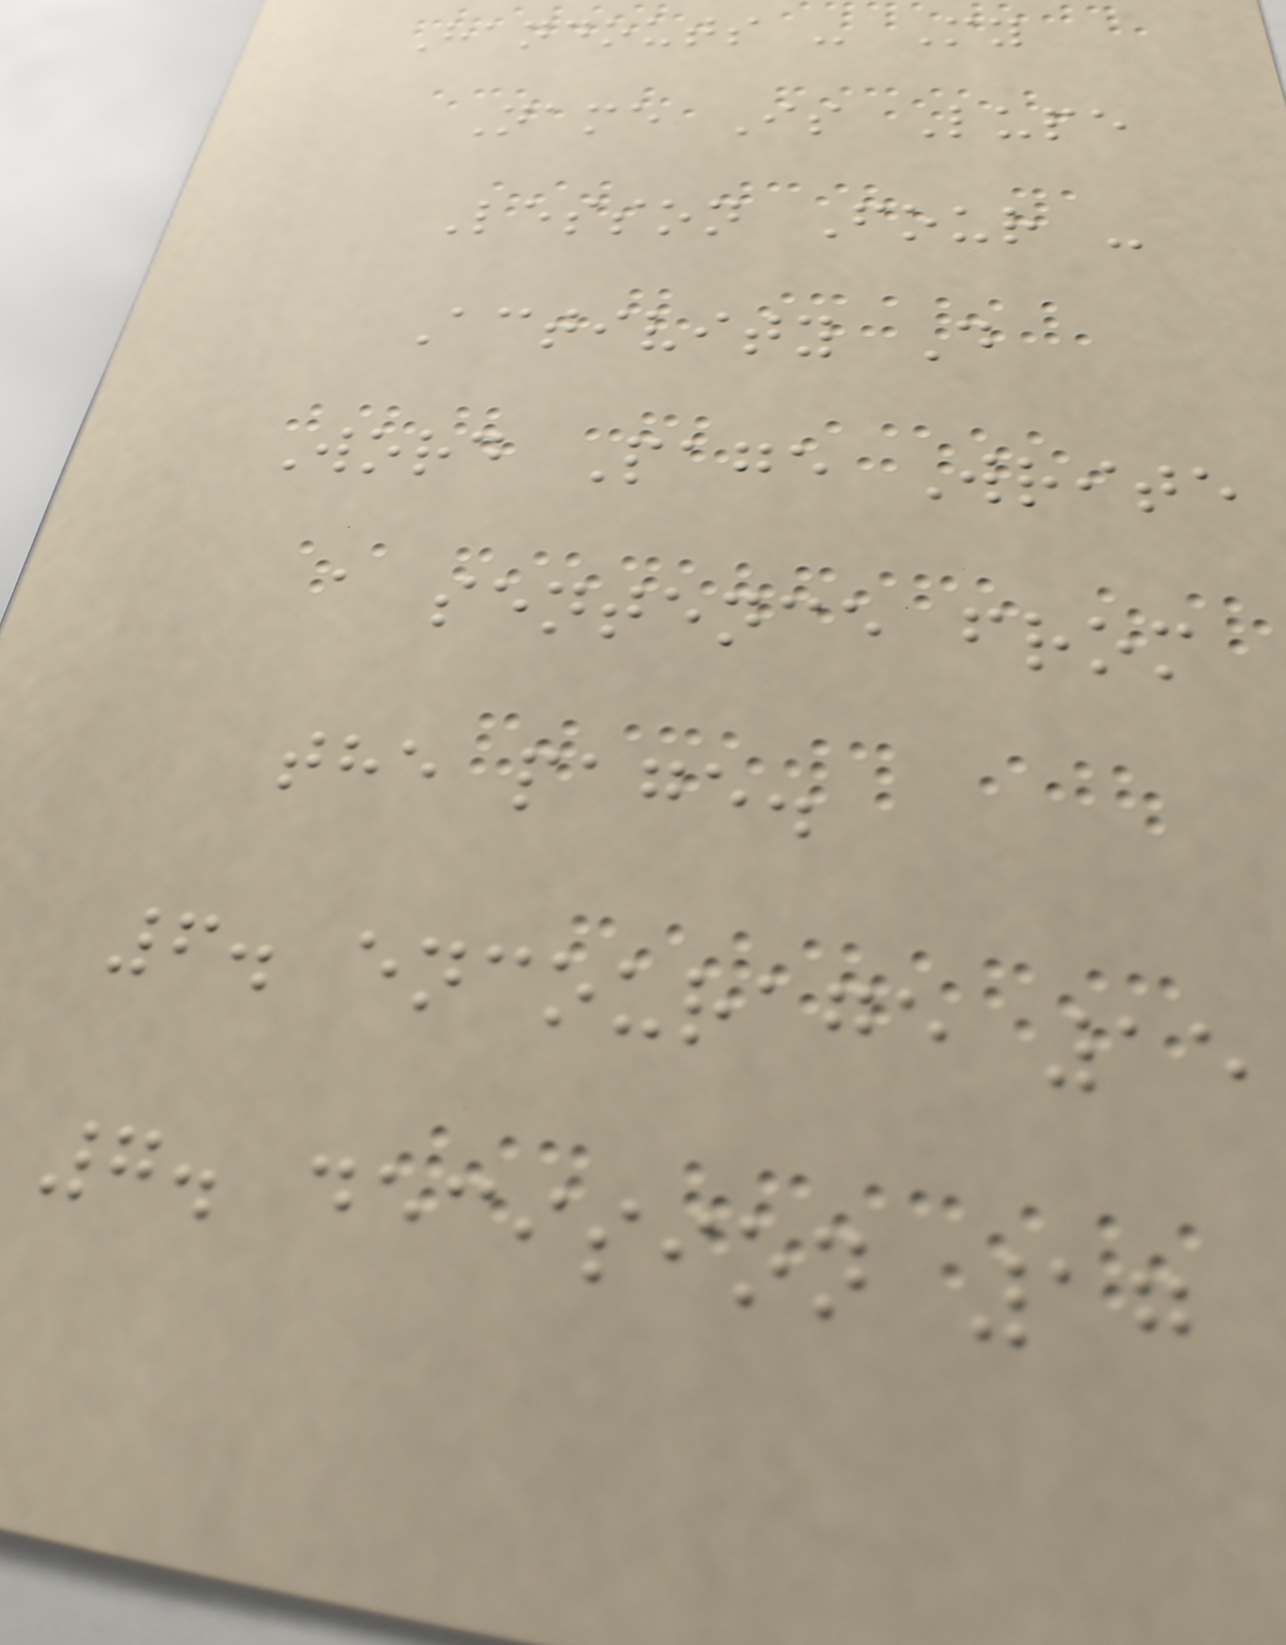Handouts - My
Name Is Lupe
Lesson Four -
Activity D
Word Page Write
a sentence from
the page.
6. encourage 15
7. decision 17
